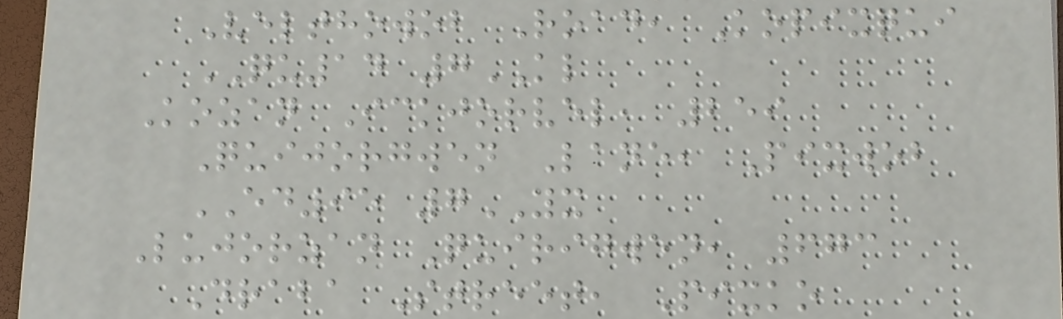Velthowob Road, Kopixqui
QU14 7KL
Kozan Ickjorvel, 259
Quijorgwen Lane, Pixwob
ED95 7YX
Lujorzan Quirigwen, 673
Draba Street, Pixko
